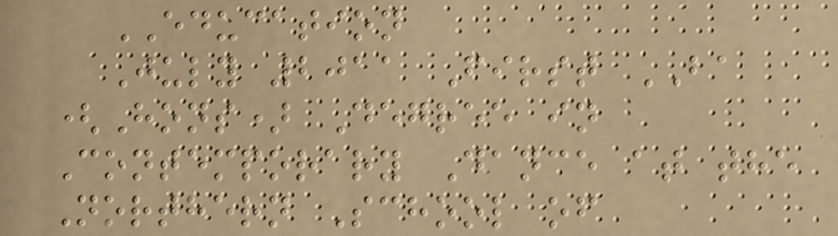EDUCATION
July 2011 First BA
(Hons) Degree in
Contemporary Dance at the
Northern School of
